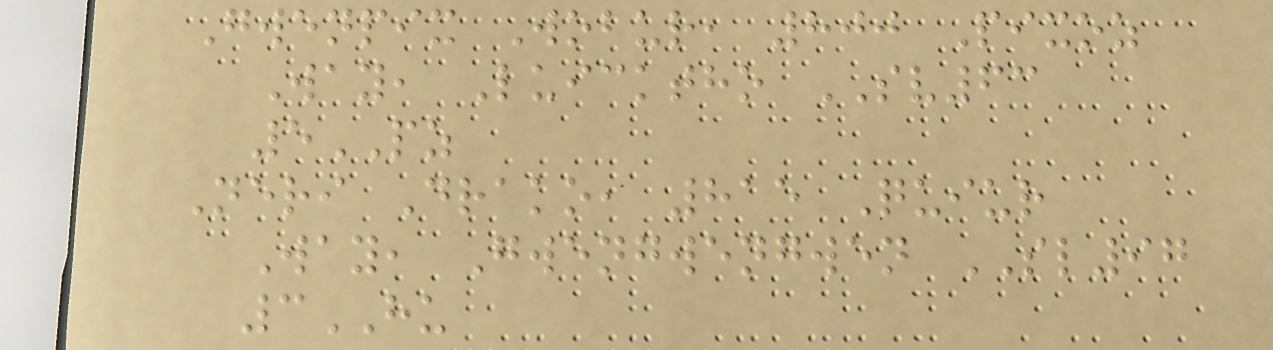Gwenpix Wobur, 800 Pixoz
Way, Luicktho SV63
5PZ
Neri Drako, 815 Quiur
Way, Gwengwengwen SL97
3HU
